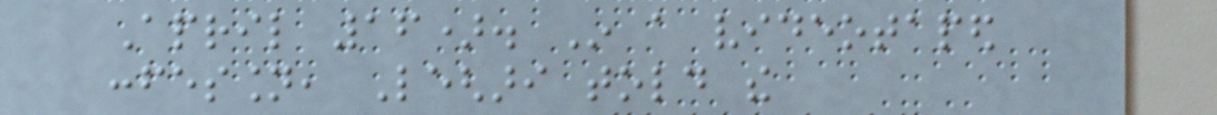April 16). In a videotaped
confession, Leghari told the
